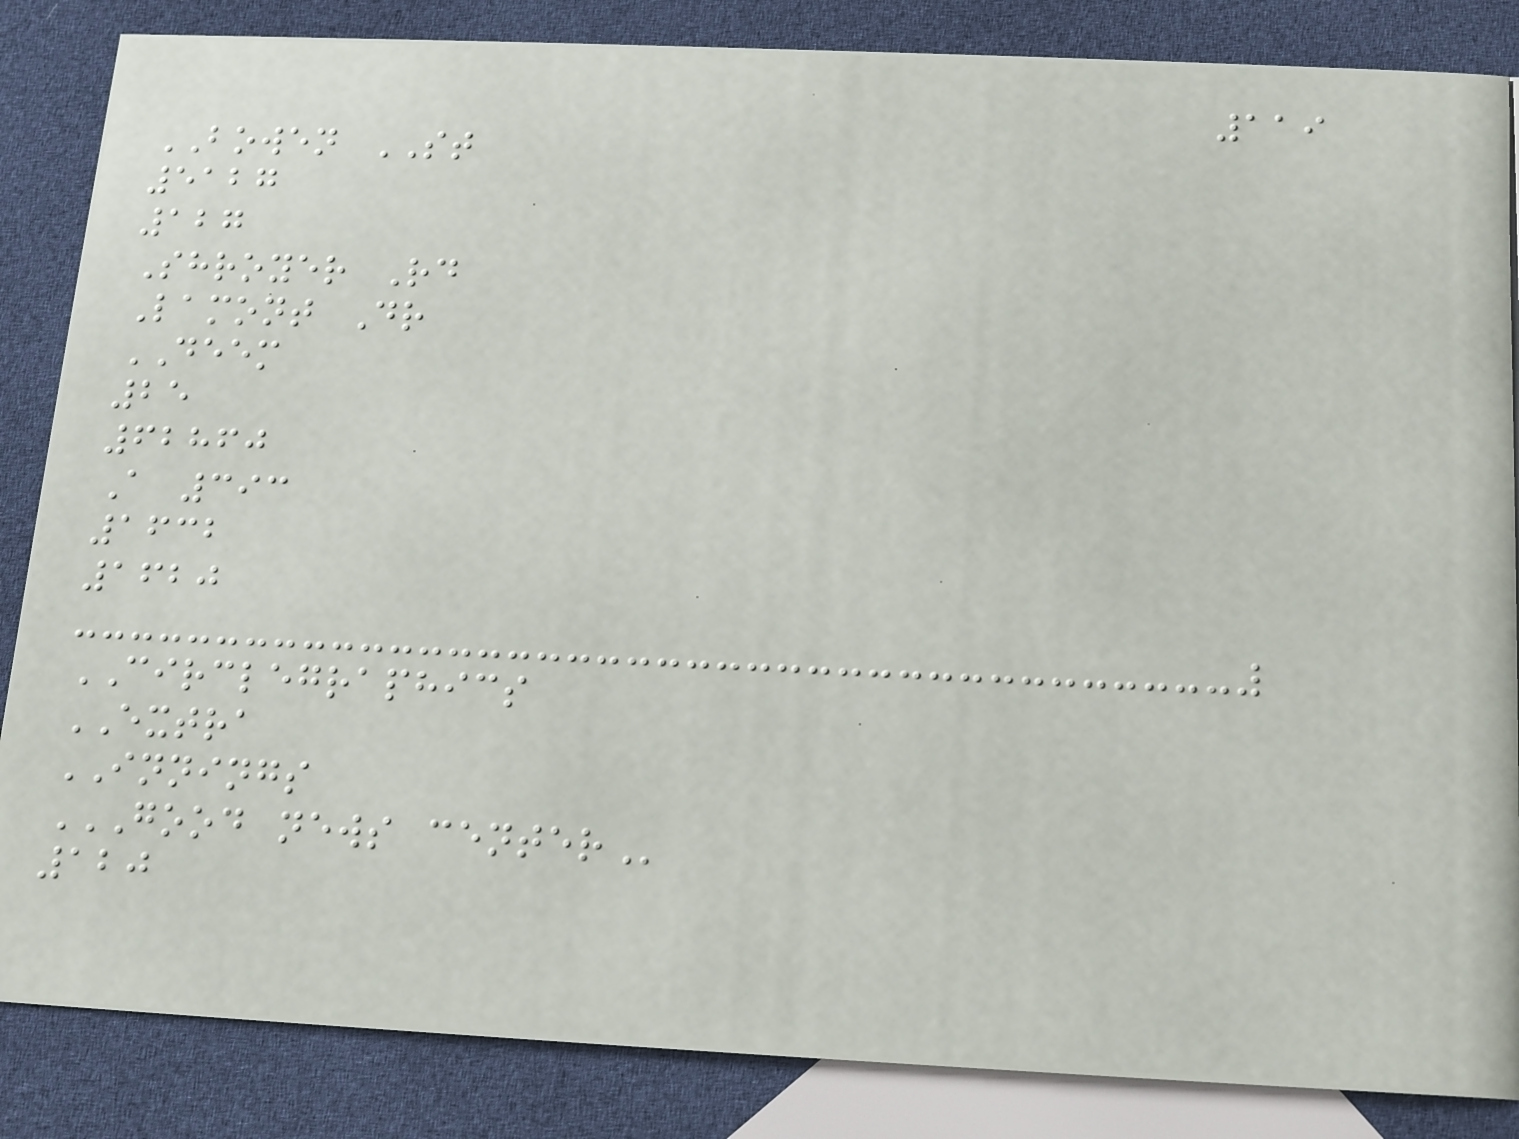119
BOWEN ST
5127
127
Shroyer Rd
Lamont Dr
DEEM
25
62860
A 393
1632
1620
CIRCLEGRAPHICS
EXTRA
INNINGS
GOOD NEWS CENTER
120
